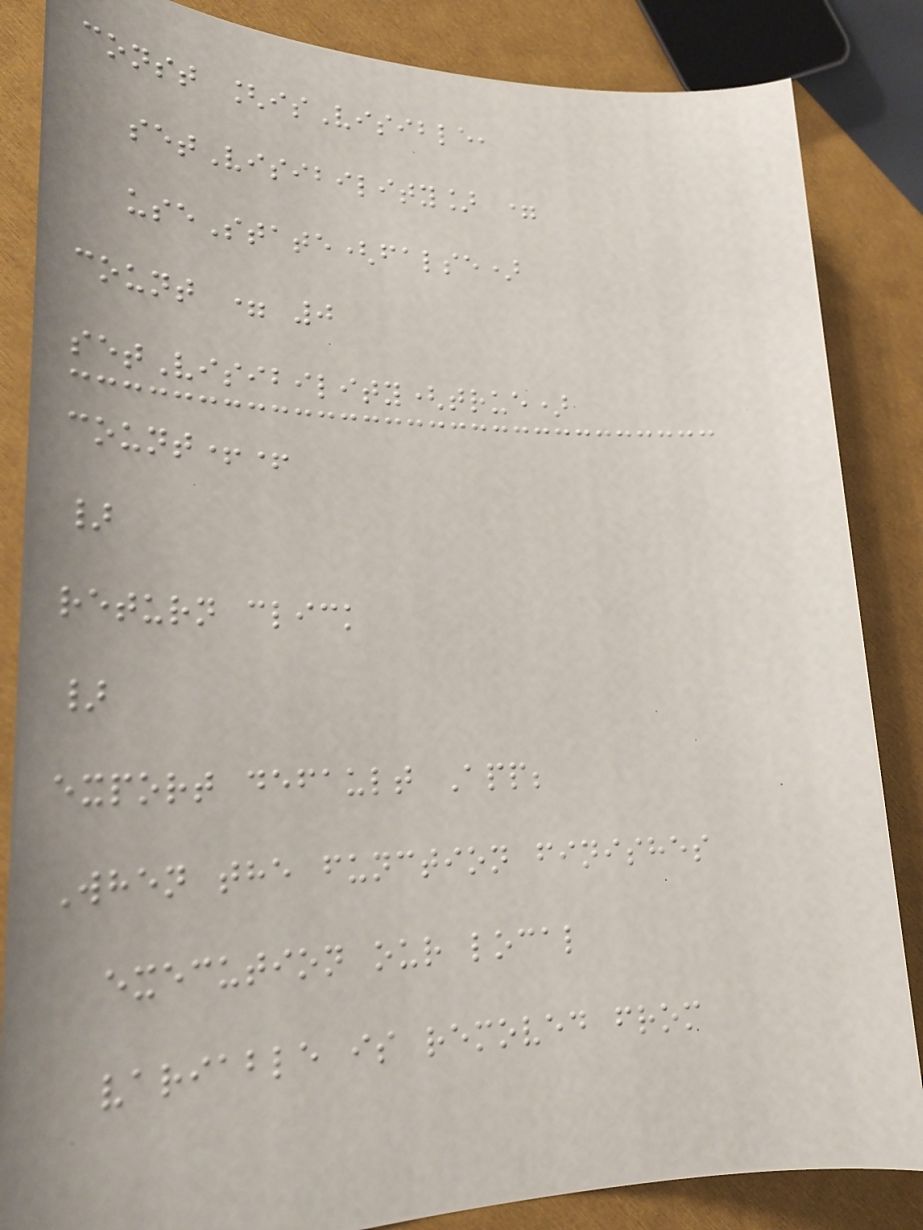const [isVisible,
setVisibility] =
useState(false)
count = 0
setVisibility(true)
count++
}
return click
}
export default App;
When the function finishes
execution our local
variable is removed from
